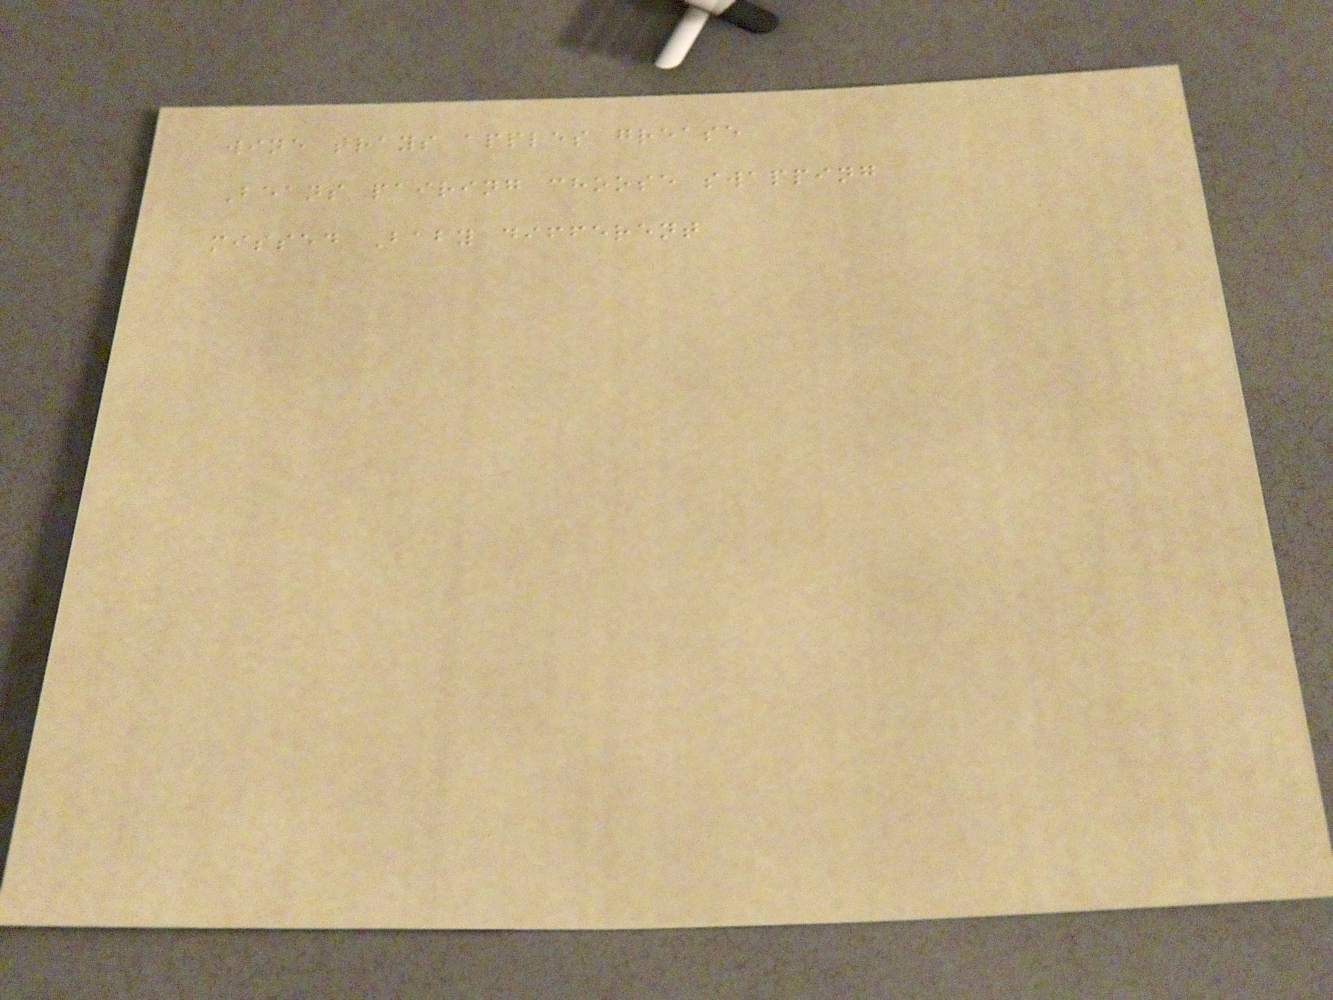wine trays apples grease
Beans pairing choose swapping
missed Baby different
